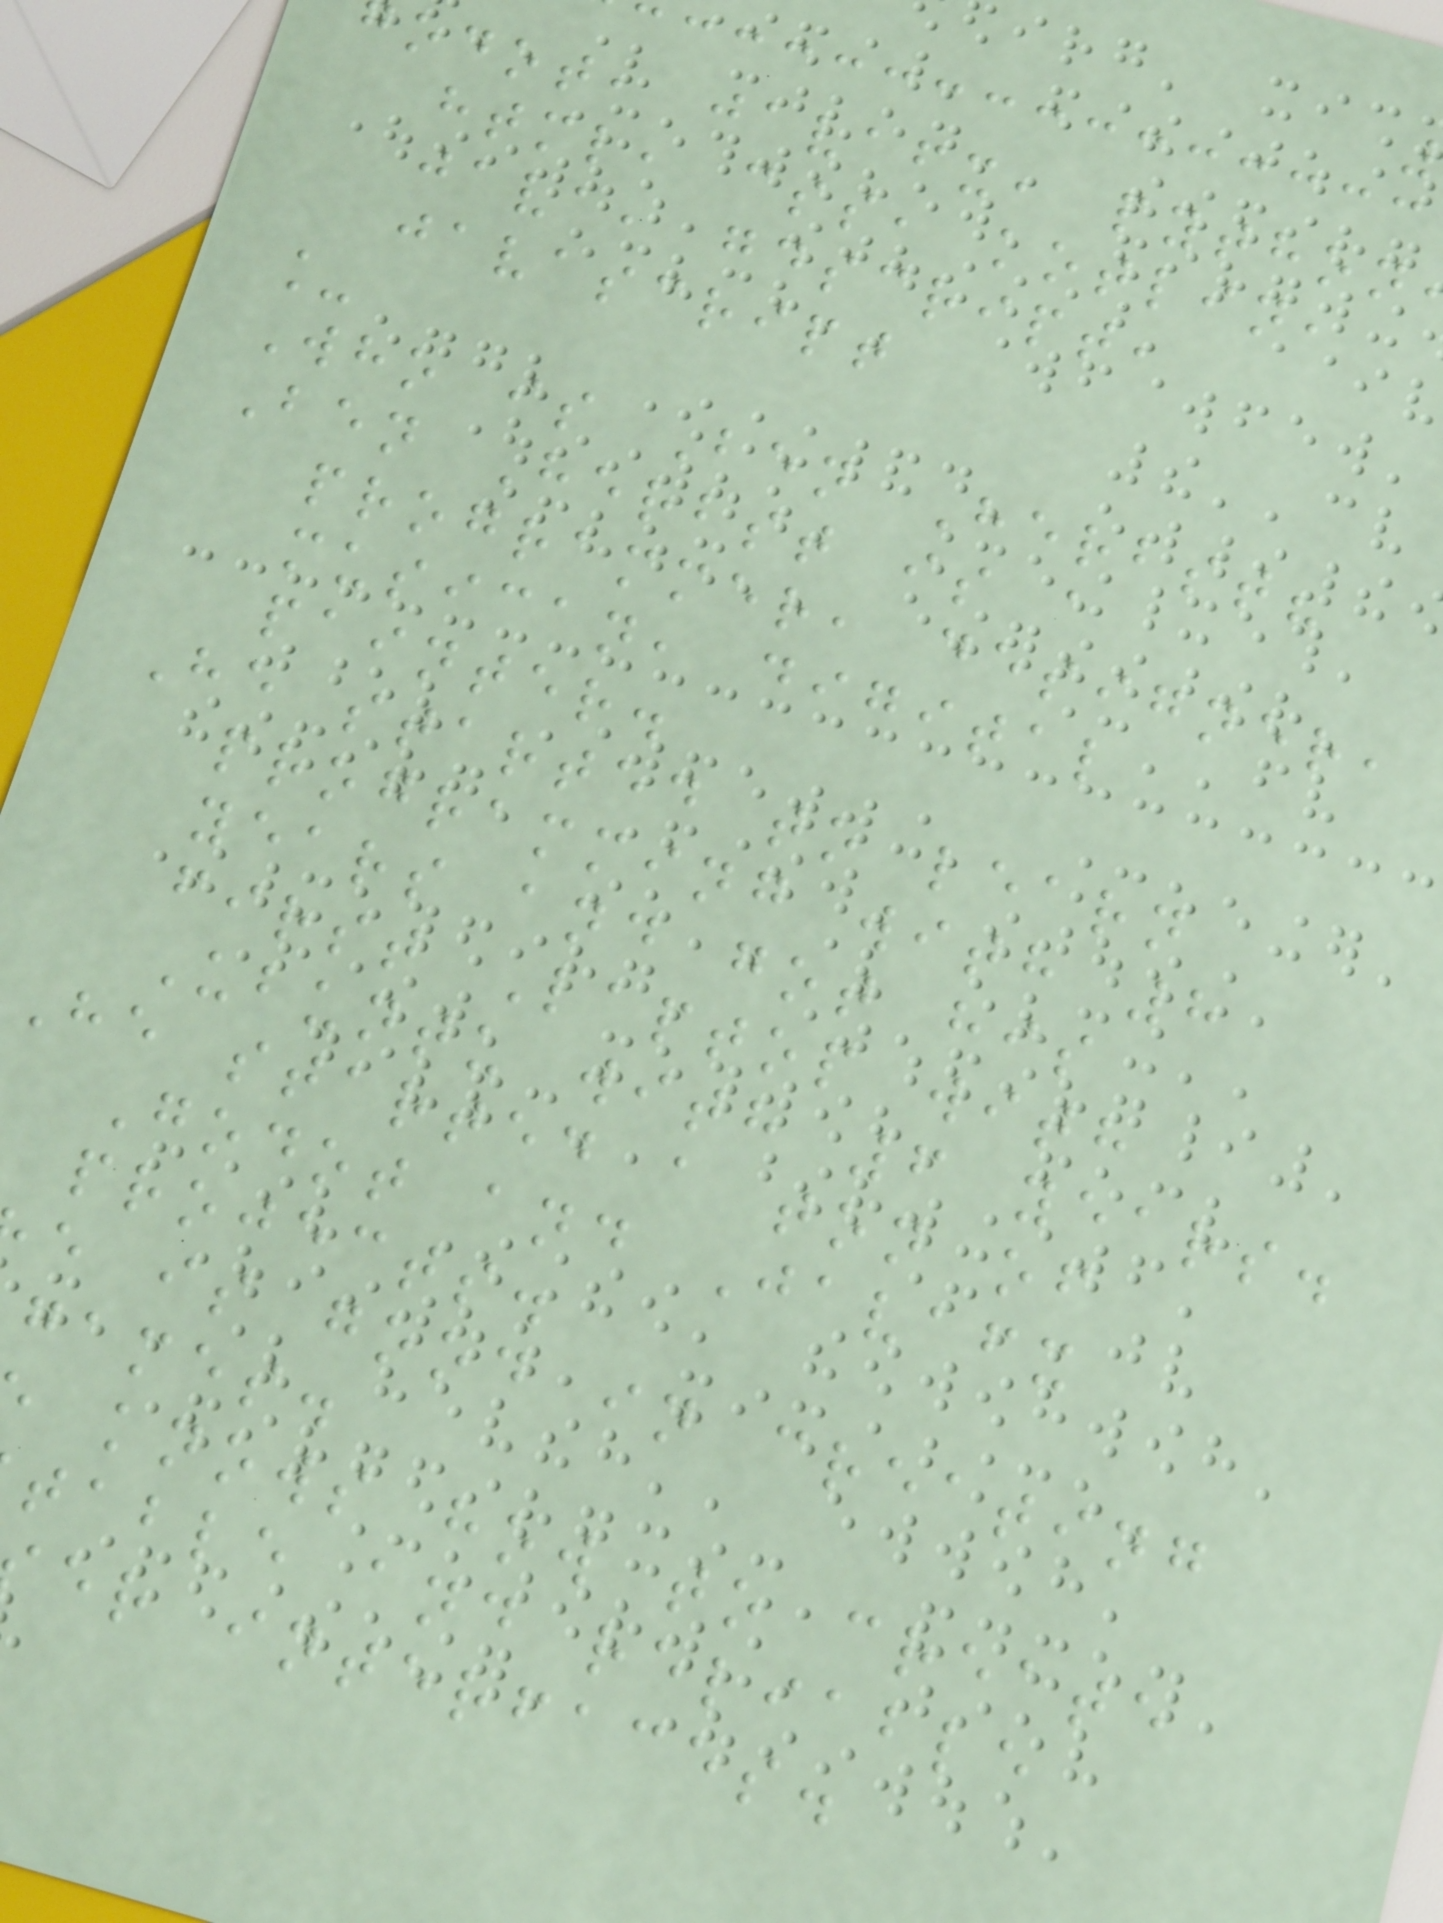odot, javafx, python
html, css, kotlin,
java, gdscript,
javascript
_
Who is Ben Herbst?
Ben Herbst is a
programmer, designer,
musican, digital
painter.
He started to learn
programming with 8
years and got his
first Laptop with
Ubuntu with 6 years.
He started a ton of
Godot and Javafx
projects.
e is good in creating
games.
knows how to create
table and reliable
er interfaces.
